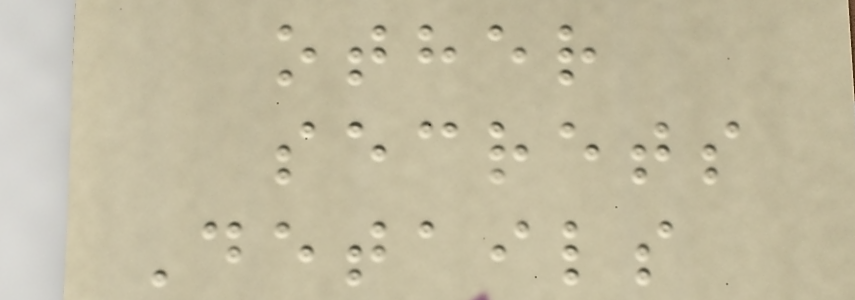other
secrets
Details
